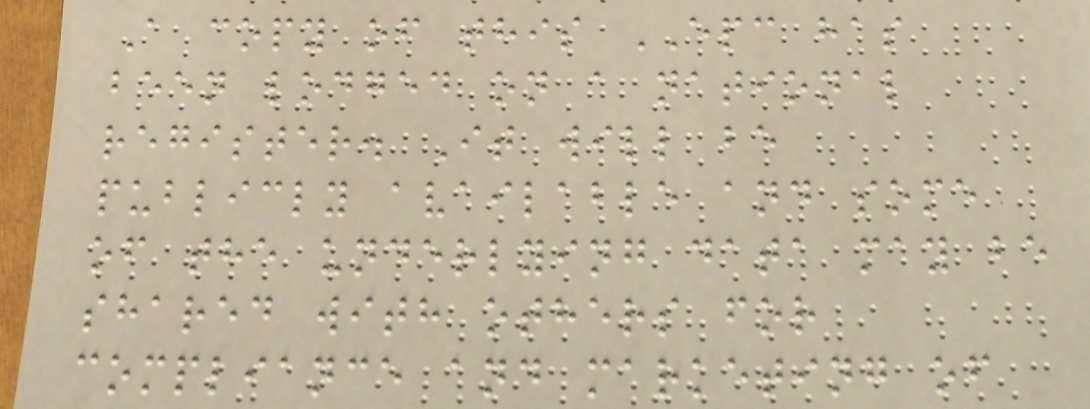A copy of this EPC has
been lodged on a national
register. It will be
publicly available and some
of the underlying data may be
shared with others for
compliance and marketing of
